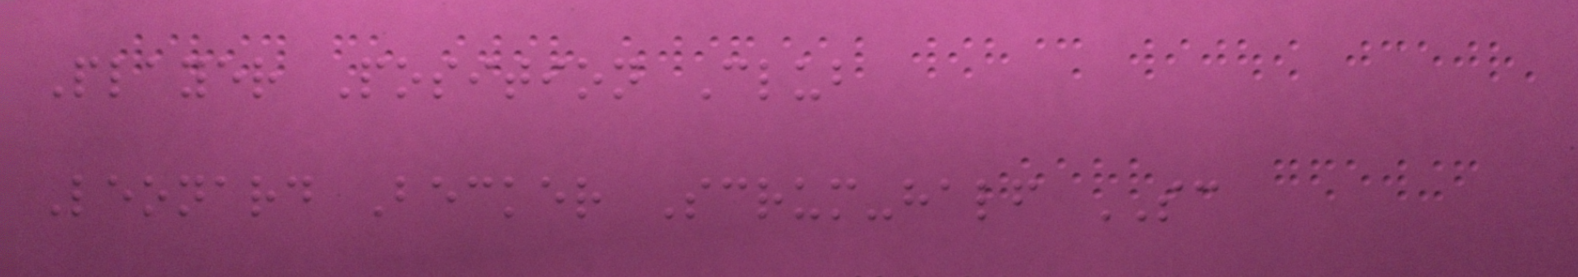Player Position Club
Leonard Becker Scrum-half SC
